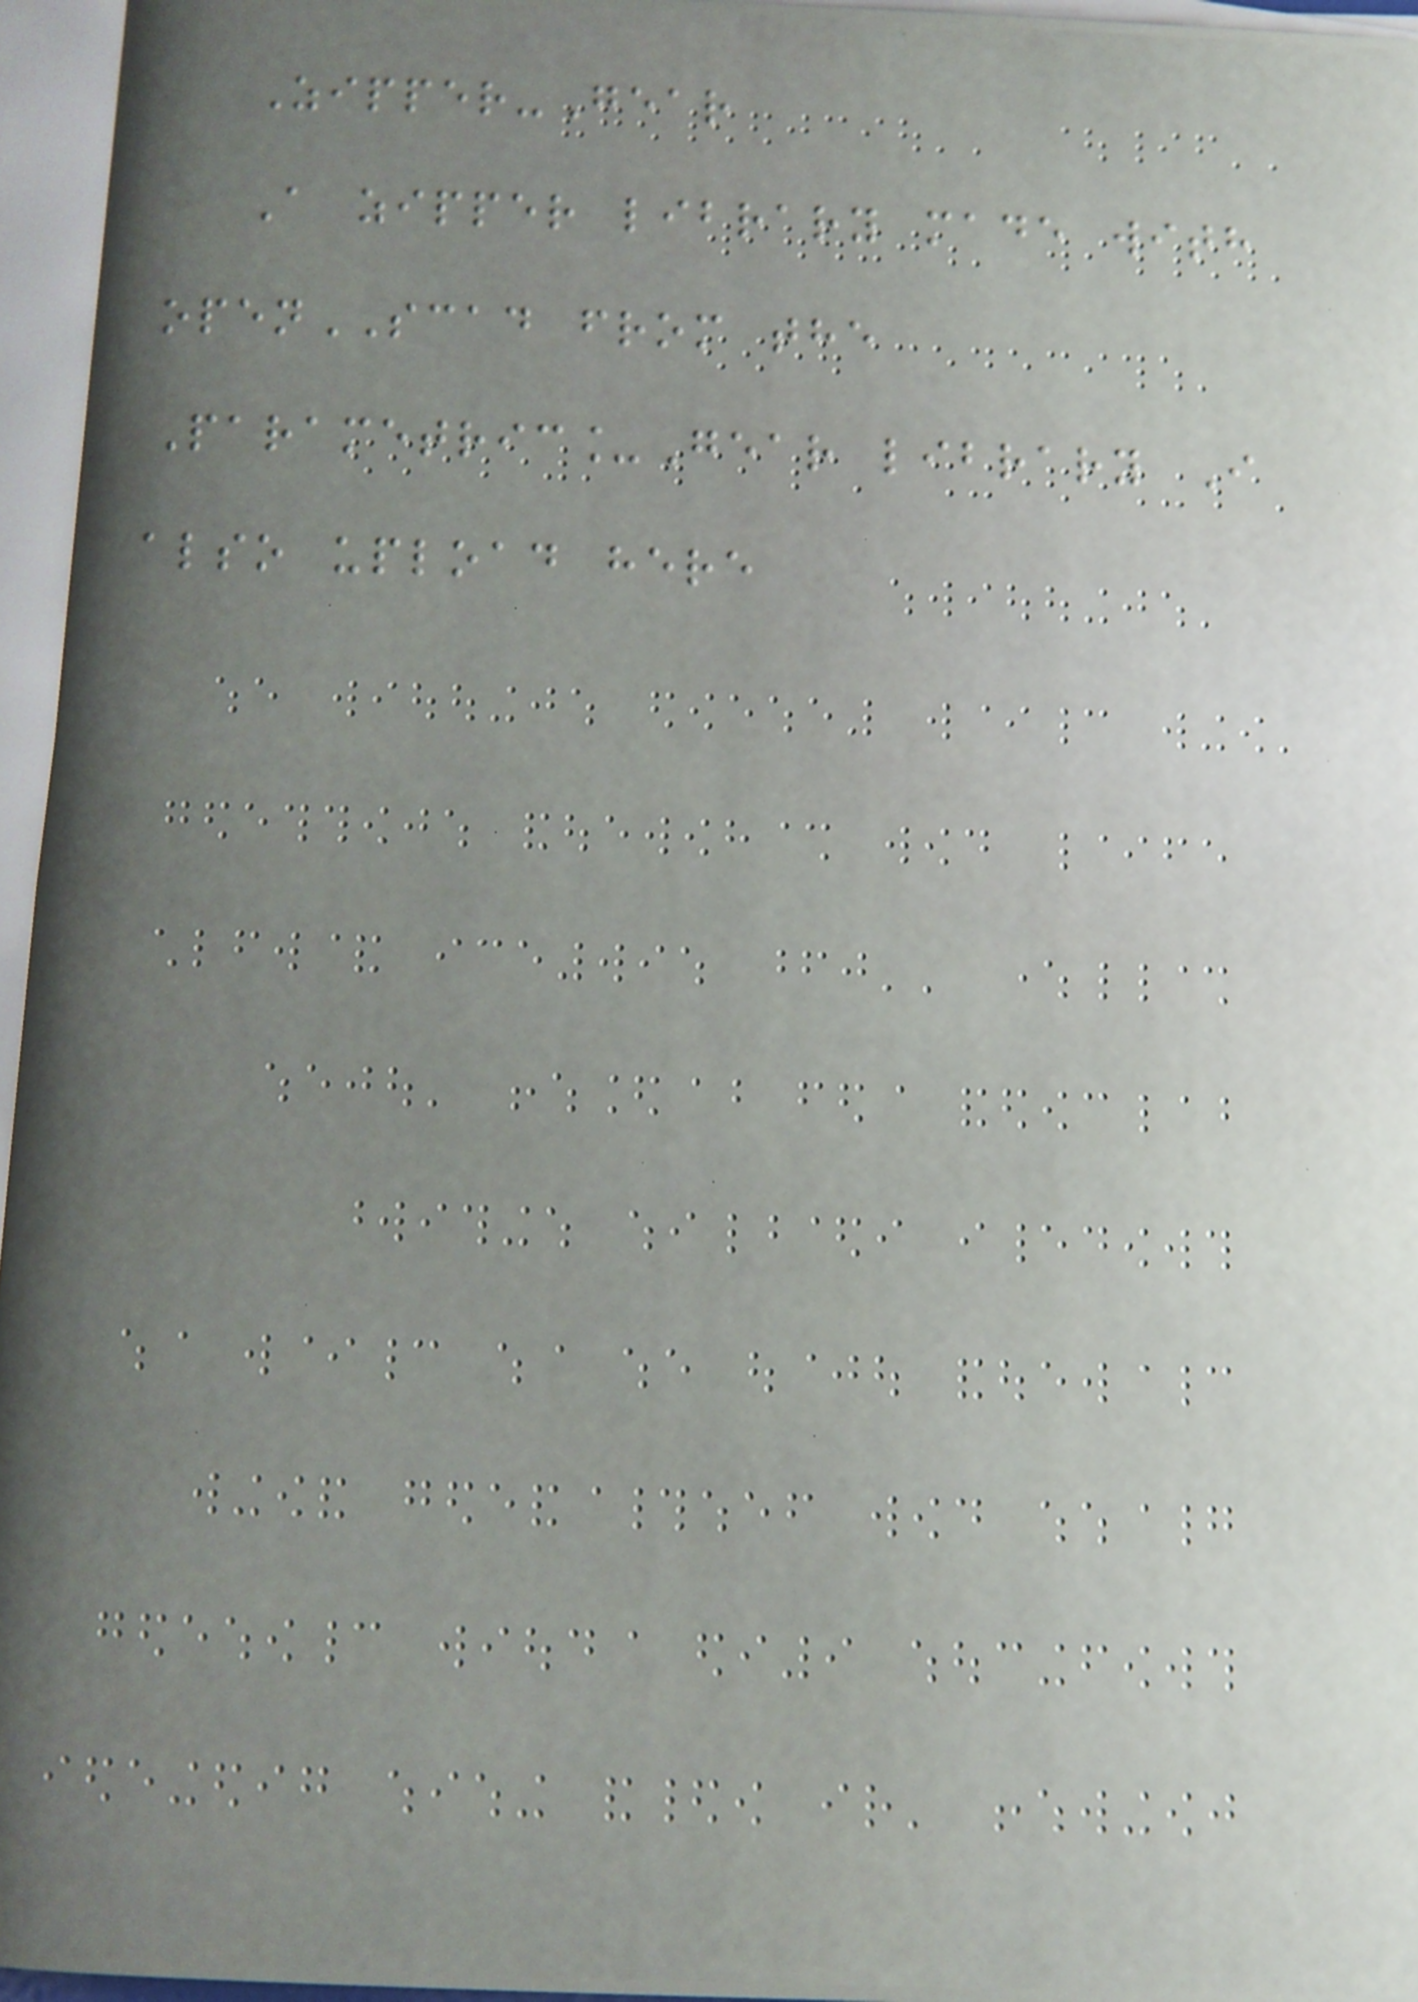Zipper-Gear
A zipper library made with
openSCAD from the
Parametric_Gear library I
also upload here
